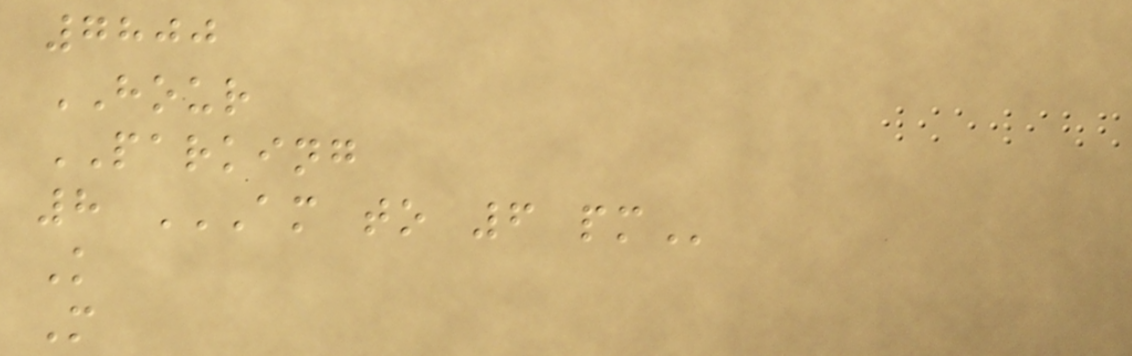7800
HOUR
PARKING
8 AM TO 6 PM
K
M
